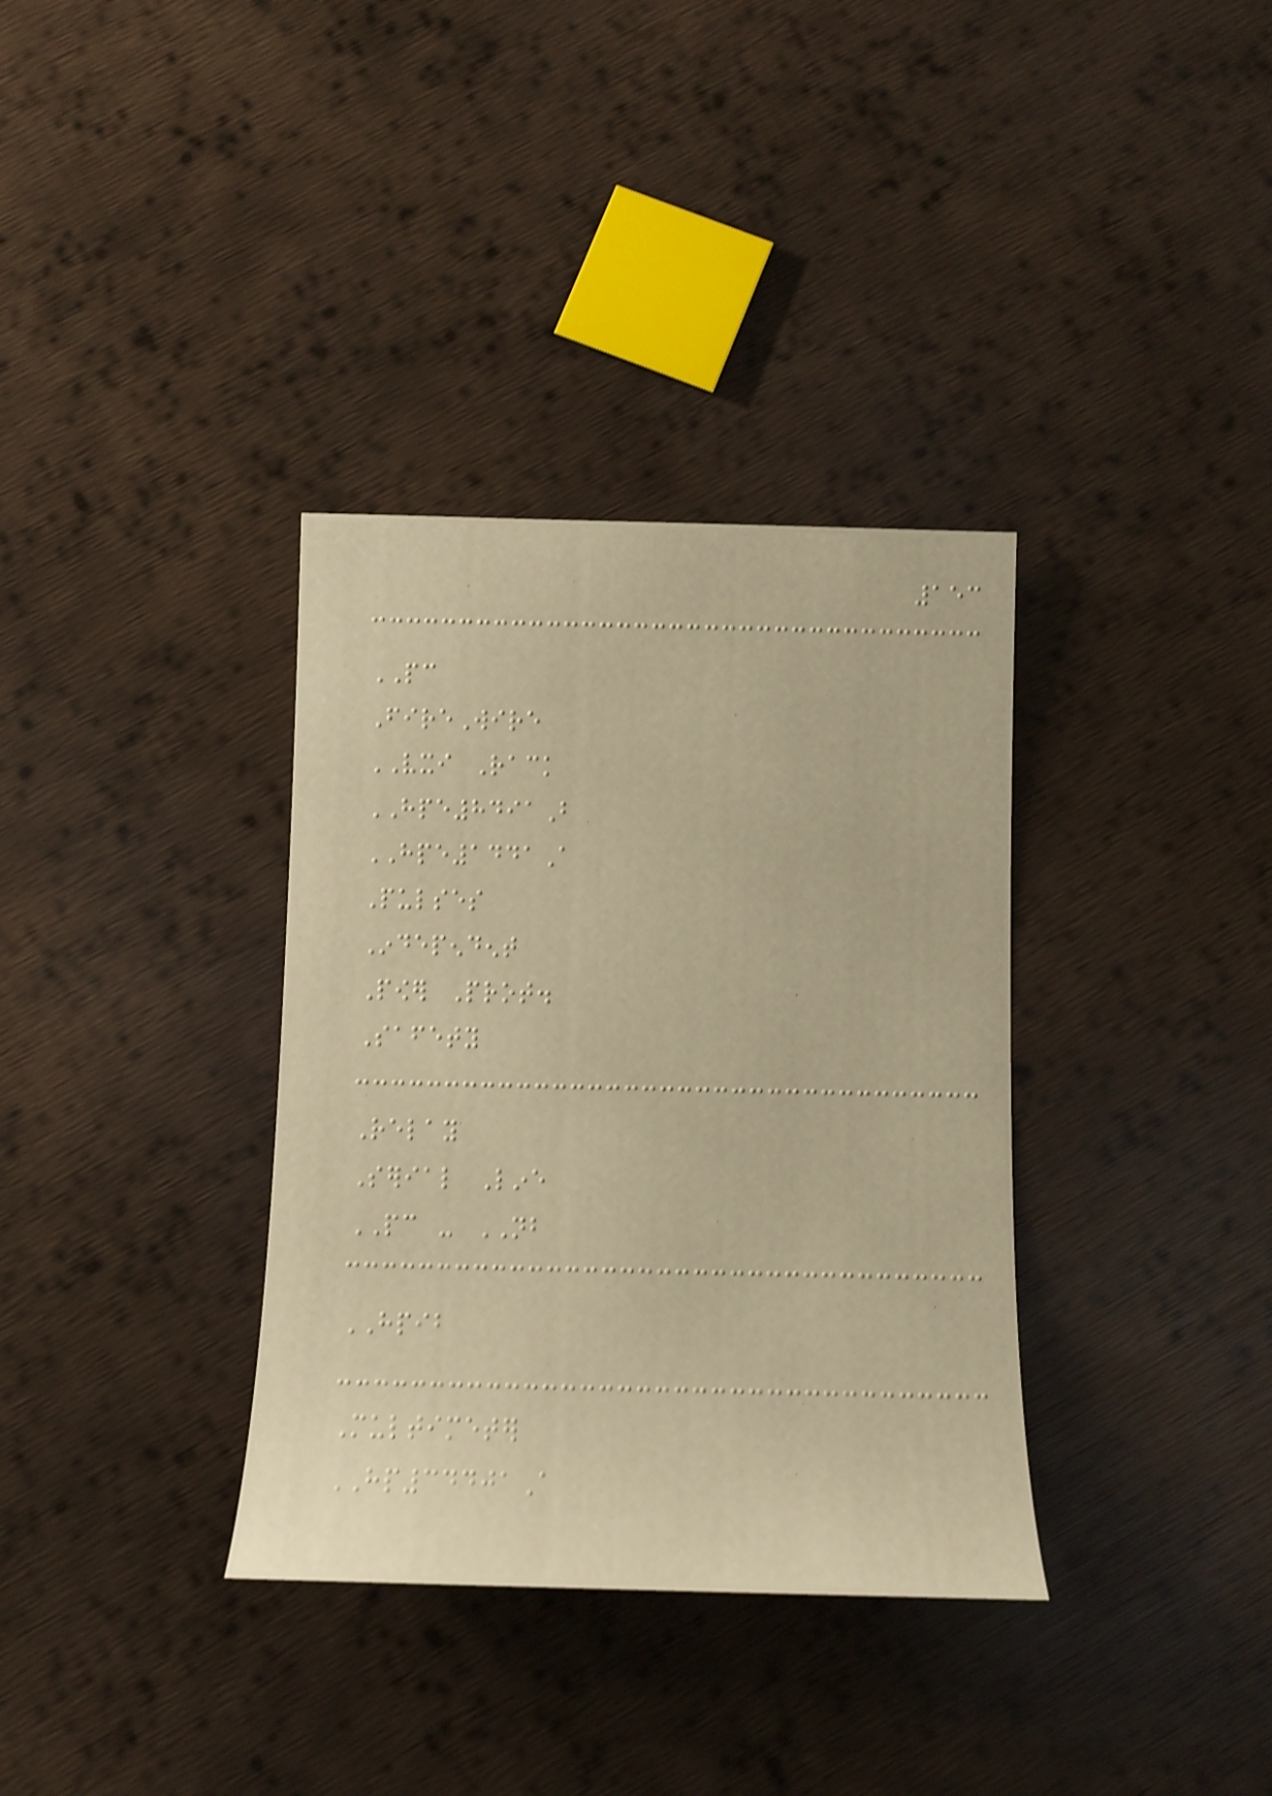153
PC
FireWire
VXI Rack
HPE8491B
HPE1441A
Pulses
Independent
Power Prot.
Safety
Relay
Serial Line
PC - NB
HPIB
Multimeter
HP34401A
